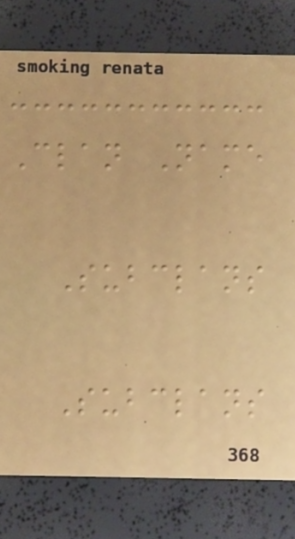Clan Name
Subclans
Subclans
